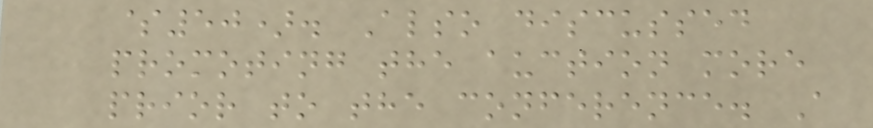$50). Also discussed
promoting the auction more
prior to the conference. A
